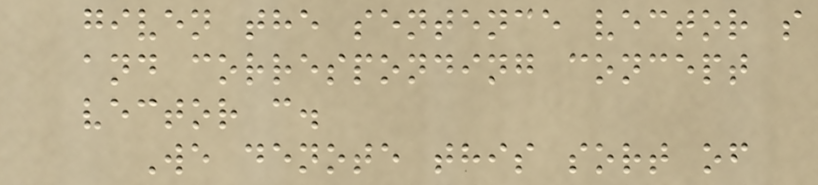given the sentence vector s
and corresponding concept
vector c.
We denote this sort of
